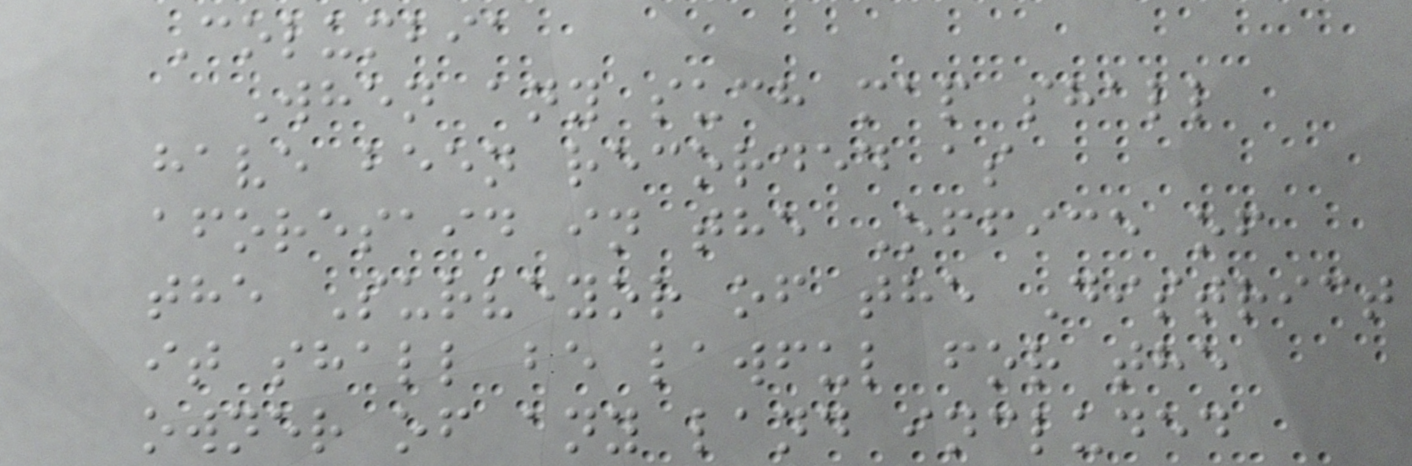Columbia
When any such map shall
have been recorded as
aforesaid in the Office of
the Surveyor of the District
it shall be lawful for the
owner of any land included
